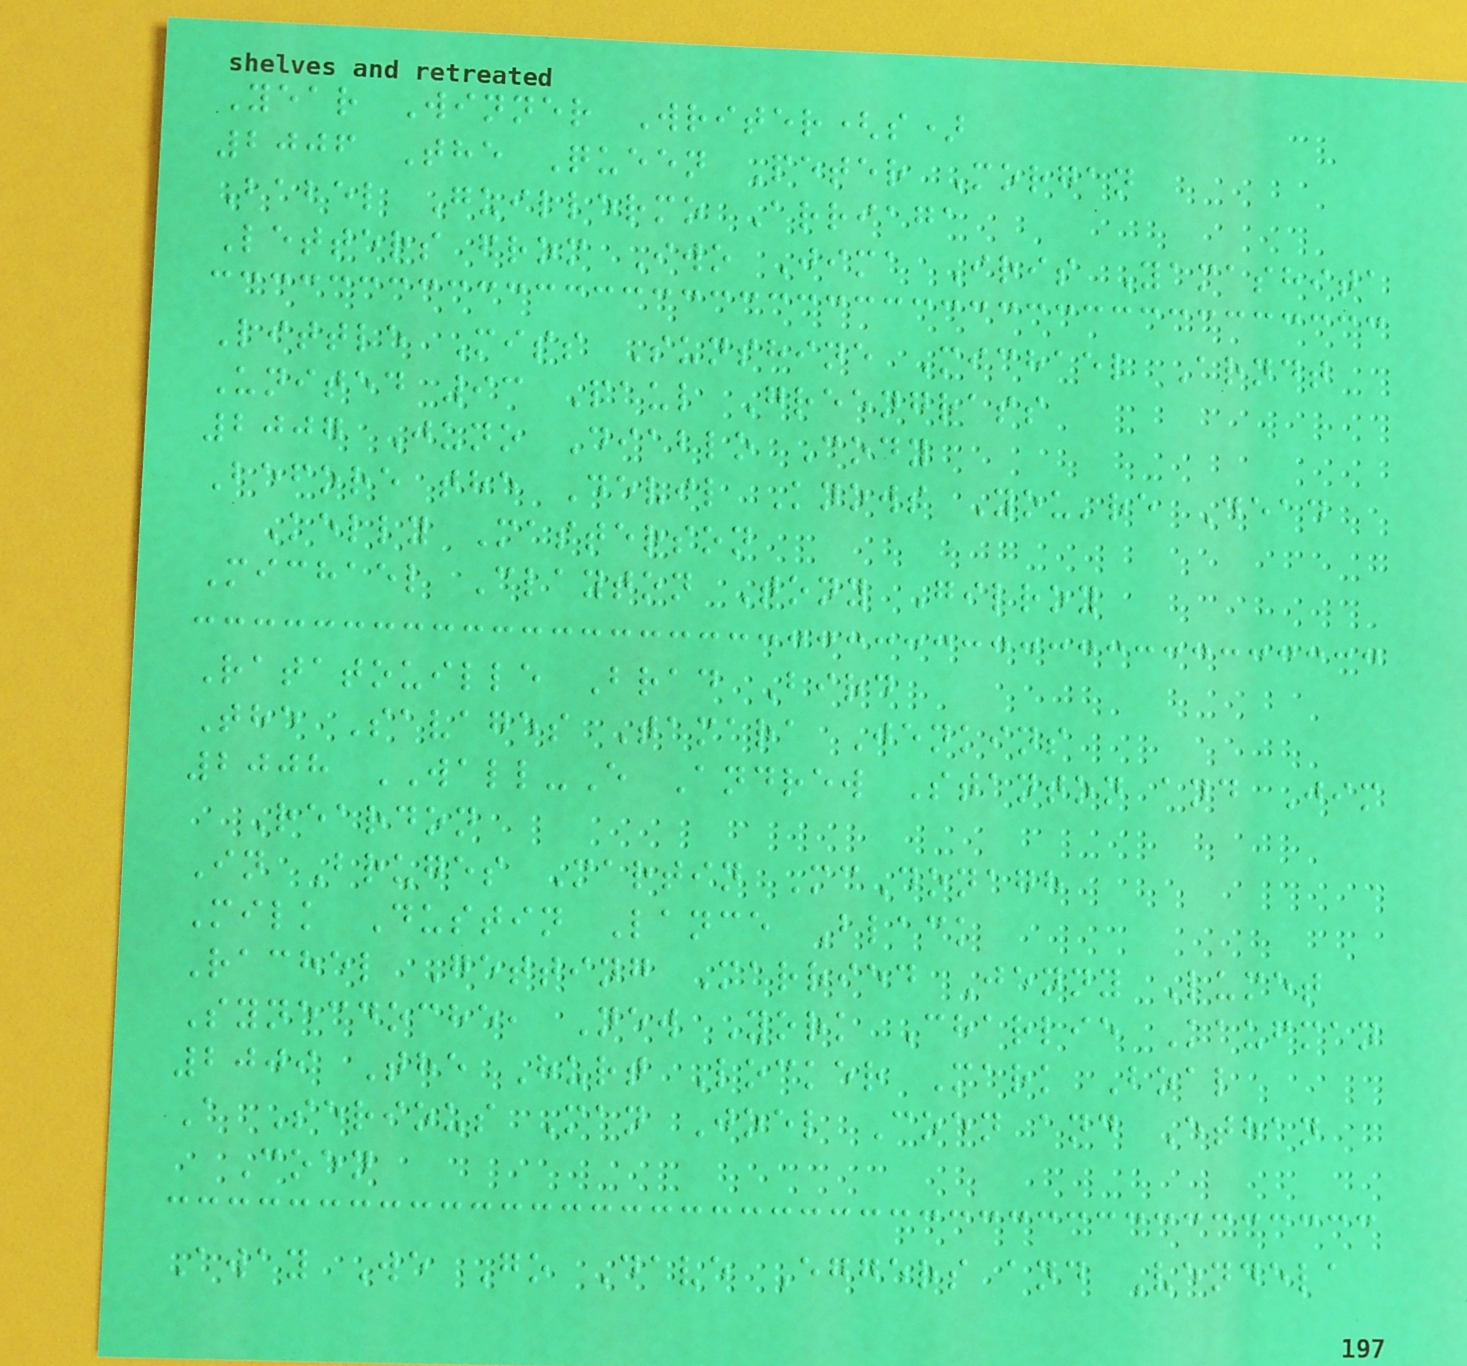Year Winner Writer(s)
2006 The Queen Peter Morgan
Babel Guillermo Arriaga
Letters from Iwo Jima Iris Yamashita
Little Miss Sunshine Michael Arndt
United 93 Paul Greengrass
2007 Juno Diablo Cody
Before the Devil Knows You're Dead
Kelly Masterson
Michael Clayton Tony Gilroy
Ratatouille Brad Bird
The Savages Tamara Jenkins
2008 WALL-E Andrew Stanton and Jim
Reardon
In Bruges Martin McDonagh
Milk Dustin Lance Black
Rachel Getting Married Jenny Lumet
Synecdoche, New York Charlie Kaufman
2009 The Hurt Locker Mark Boal
A Serious Man Joel Coen and Ethan
Coen
Away We Go Dave Eggers and Vendela
